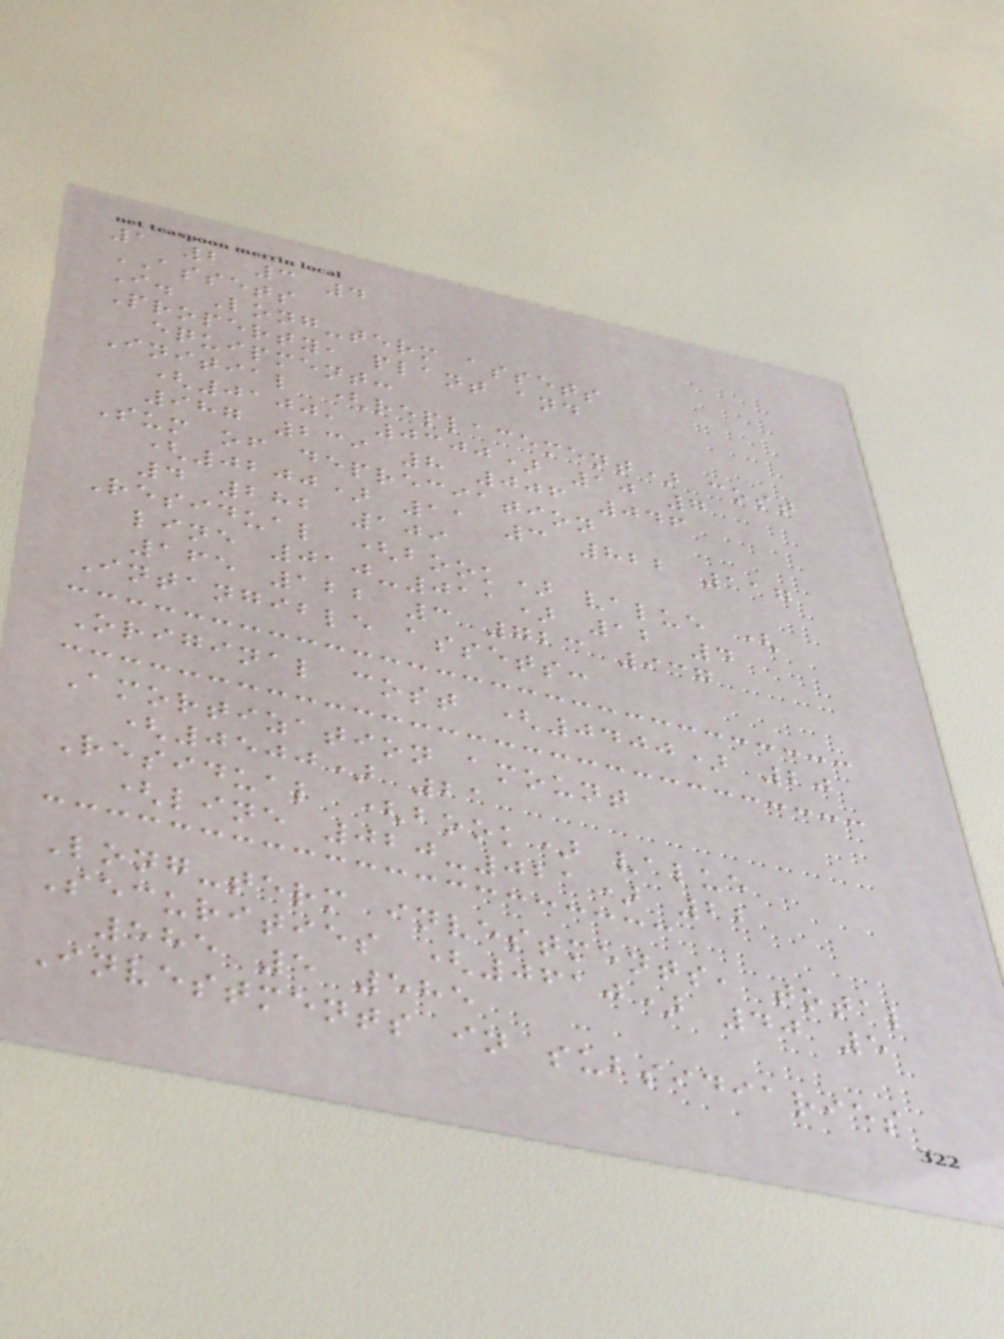1 2 3 4
ASSETS
I. Long-term assets
Property, plant and
equipment:
Initial (replacement) cost
(0100, 0300) 10 7
987 239 8 006 046
Sum of depreciation
(0200) 11 3 822 117
4 282 109
Residual (book) value (
line 010-011) 12 4
165 122 3 723 937
Intangible assets:
Original cost (0400) 20
Amortization amount
(0500) 21
Residual (book) value
(line 020-021) 22
Long-term investments, total
Securities (0610) 40 5
585 5 585
Investments in subsidiaries
